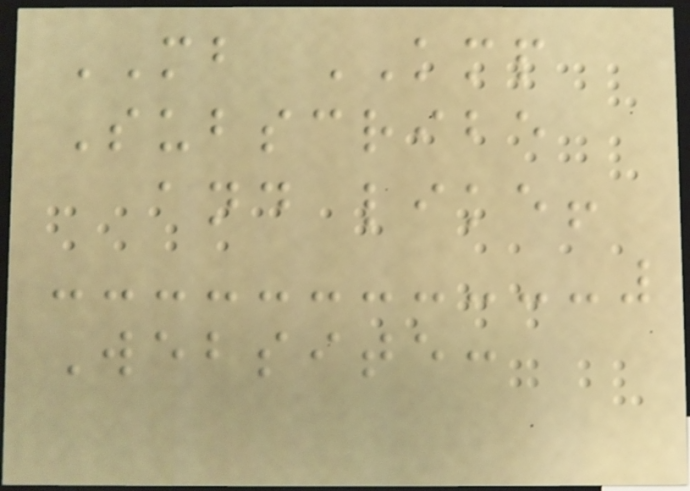MB KMP
Subscribe
and like!
Website:
